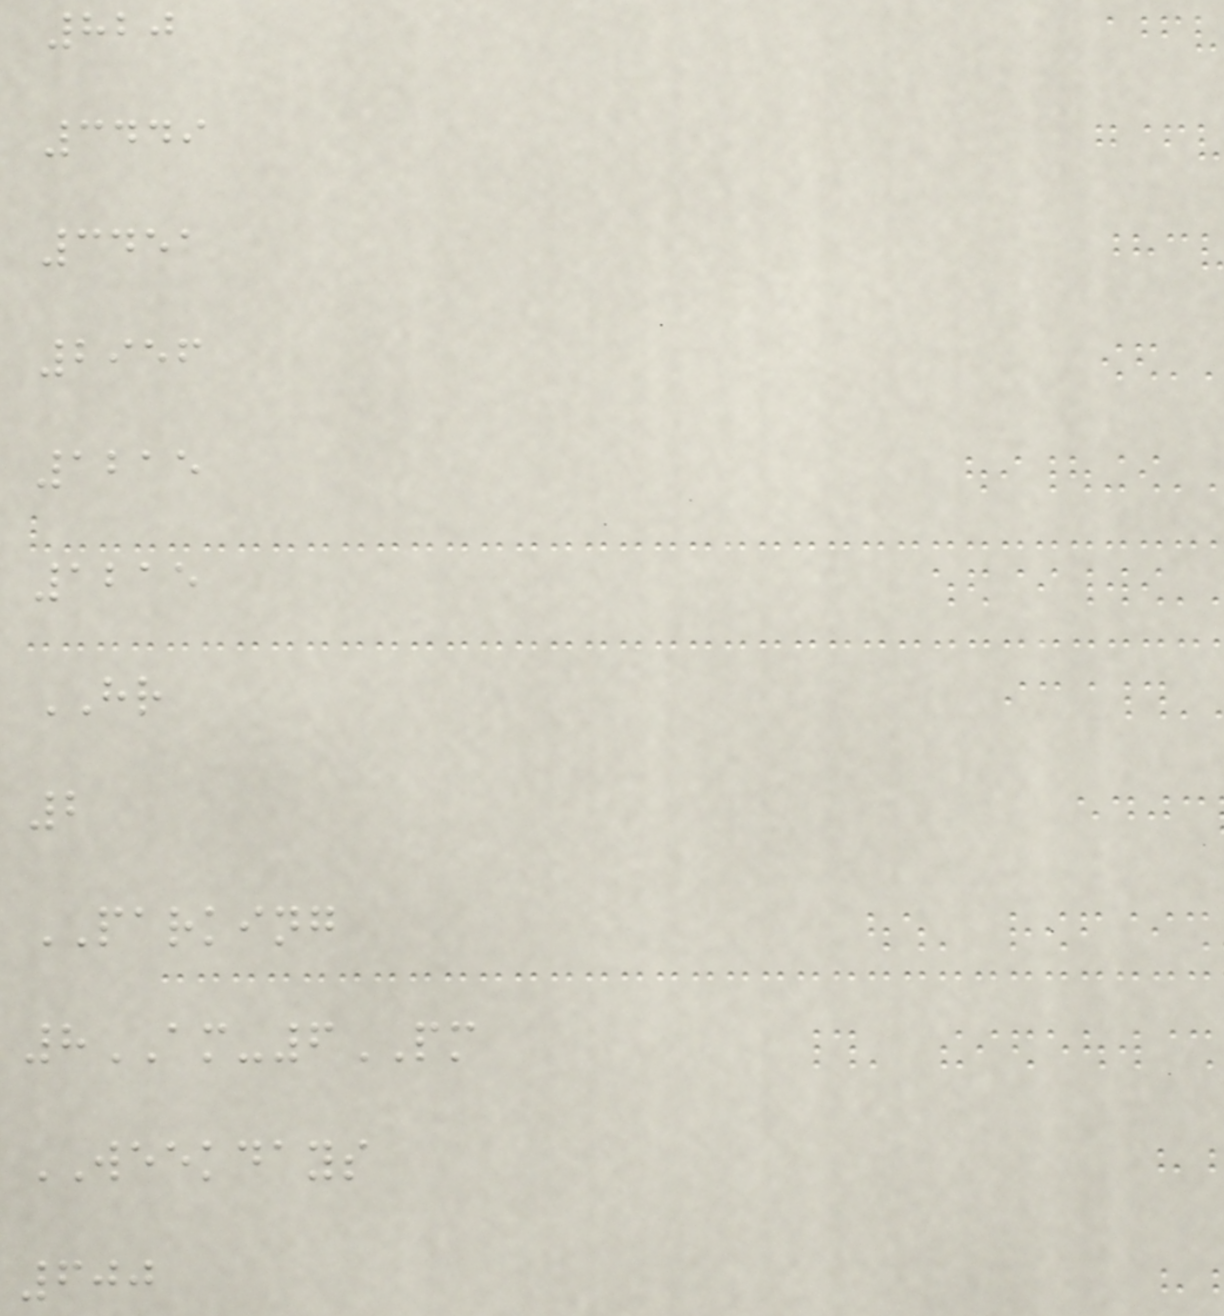820
3449
3451
2956
1215
1215
HR
2
PARKING
8AM-6PM
WEEKDAYS
600
